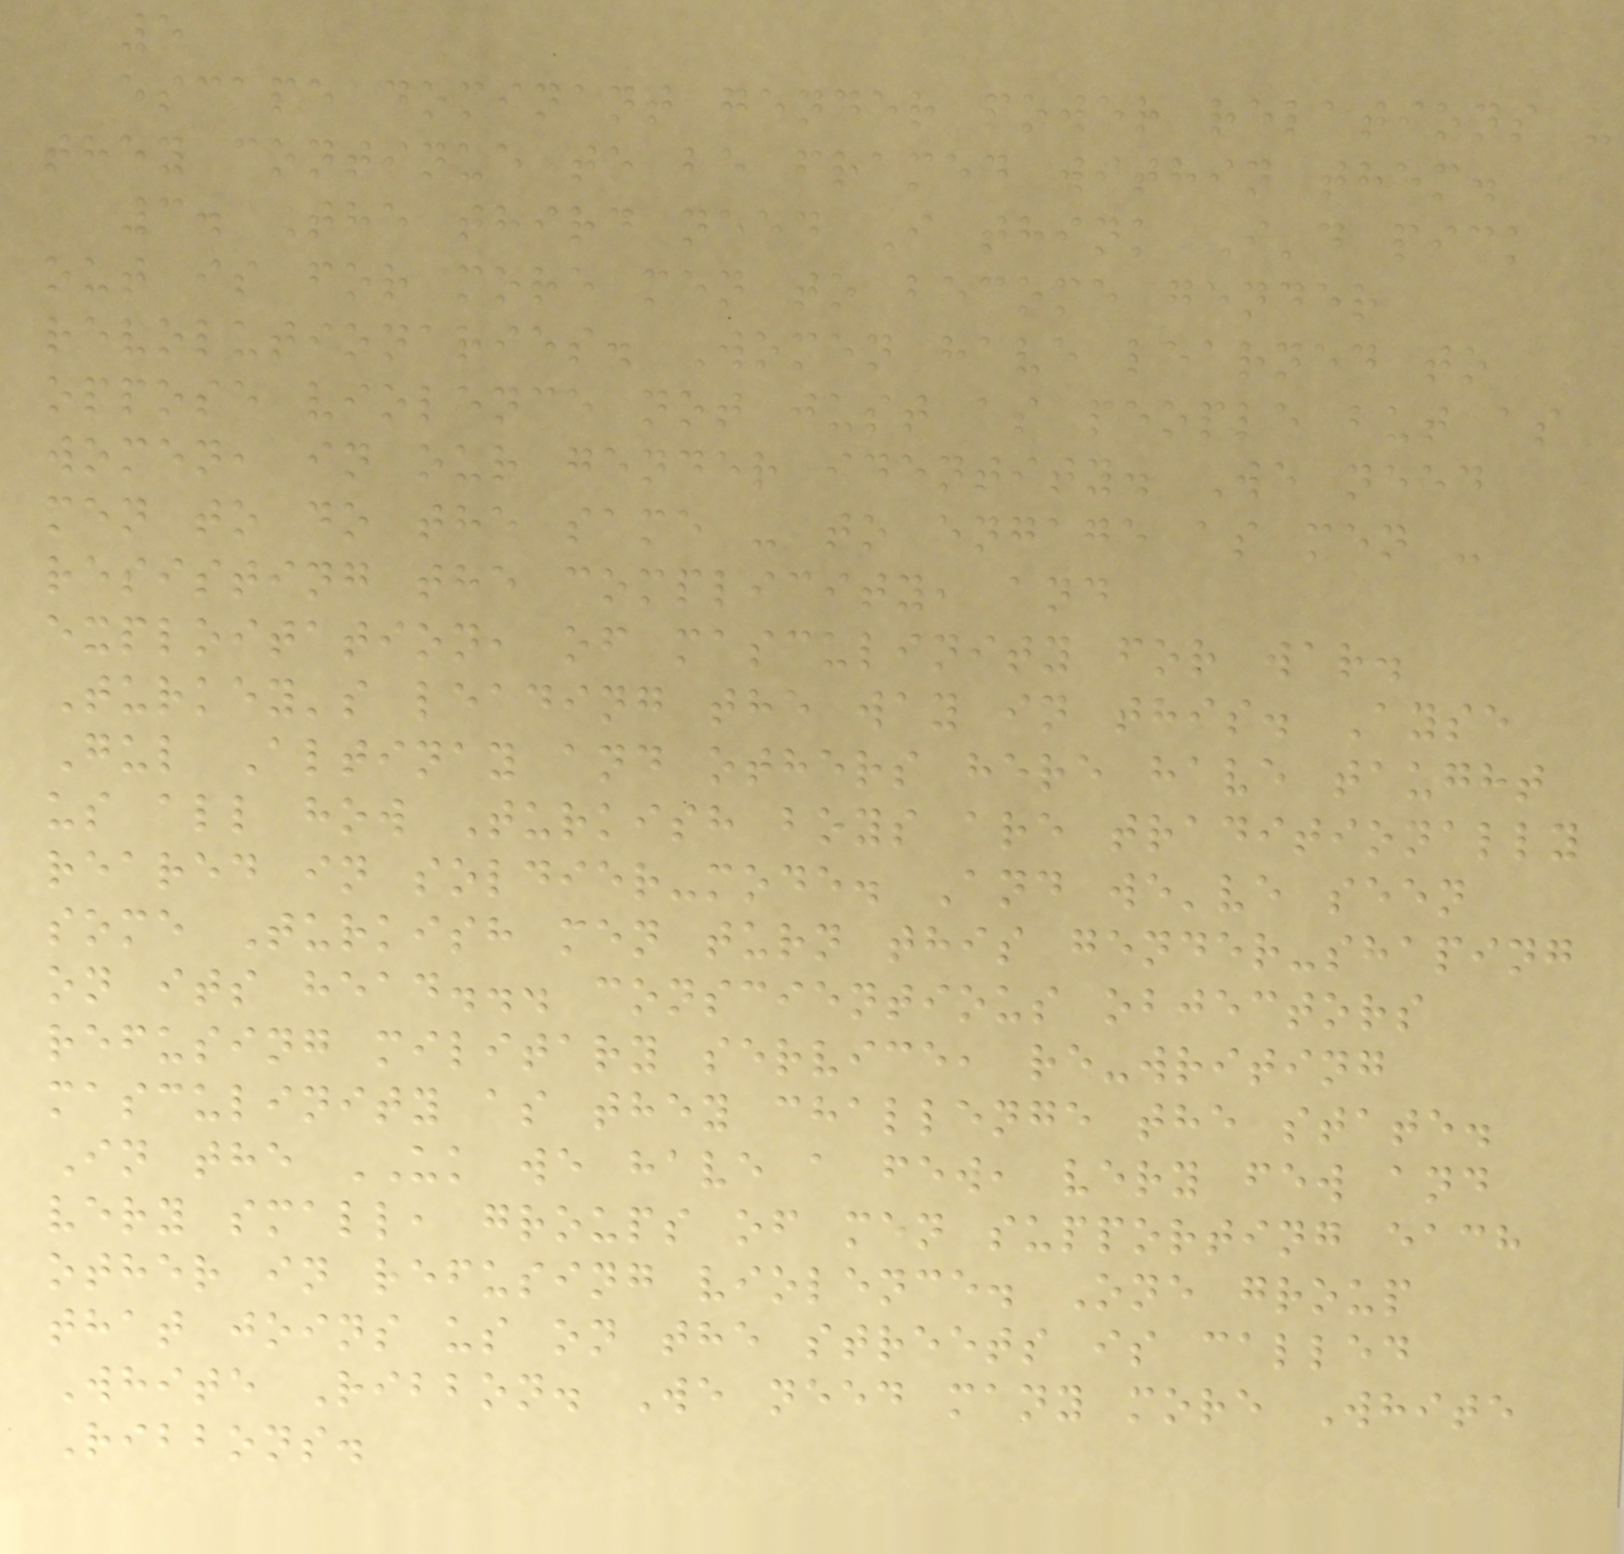5
escape dominant gender power relations -
they continue to be framed within them.
3. The third need I think I'd pick
out is for more men to become gender
revolutionaries. Women have learned to
oppose violence not just as people but as
women, in our gender identity. We need
men to do the same - to engage as men -
resisting the complicity, and
exploitation, of masculinity for war.
Turkey's leading the way in this. Ayse
Gul Altinay and others here have taught
us all how Turkish boys are traditionally
reared in soldier-mode. And we've seen
some Turkish men turn this gender-shaping
on its head... conscientious objectors
refusing military service, re-writing
masculinity as they challenge the state.
In the UK we have a few, very few and
very small, groups of men supporting each
other in refusing violence. One group
that joins us on the streets is called
White Ribbon. We need many more White
Ribbons.
